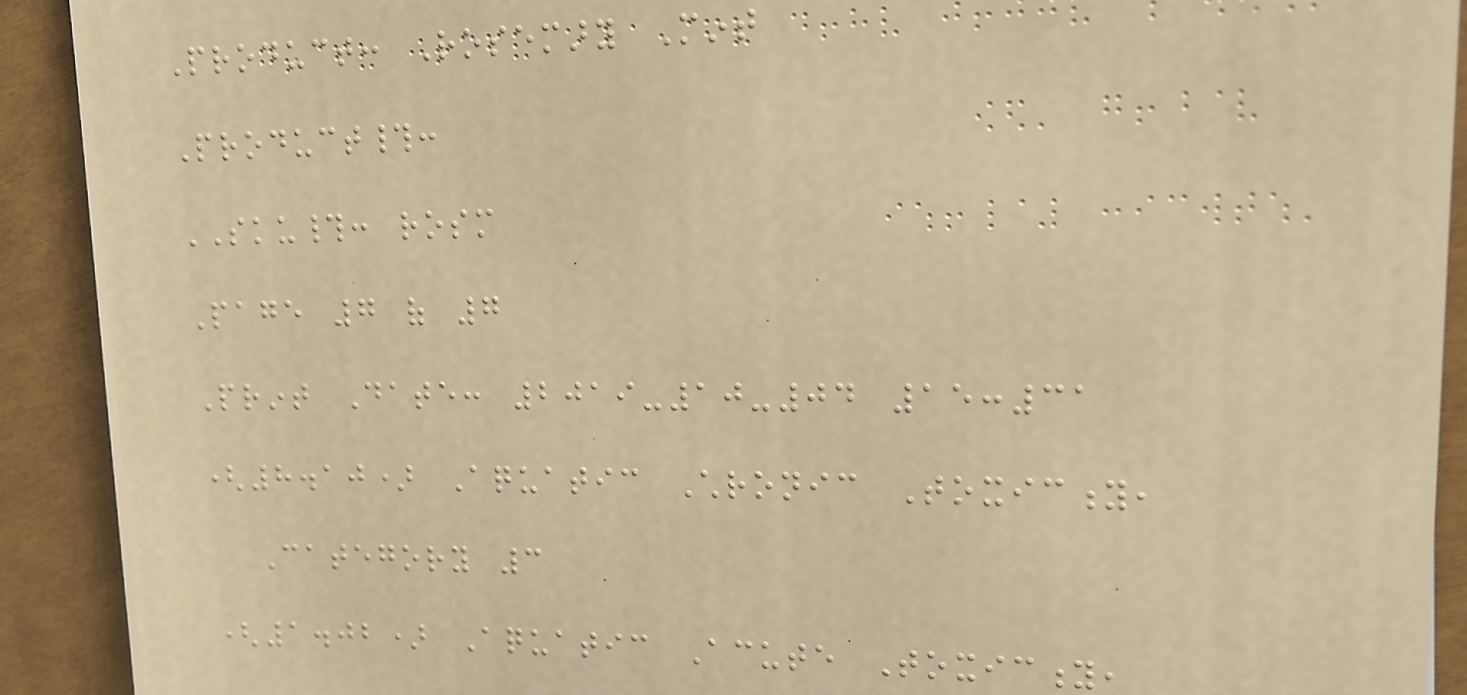Product: Rosemary Mint
Product#:
SKU#: rosm
Page 7 of 7
Print Date: 2019-10-04 15:31
(8.10) Aquatic Chronic Toxicity,
Category 3
(1.02) Aquatic Acute Toxicity,
